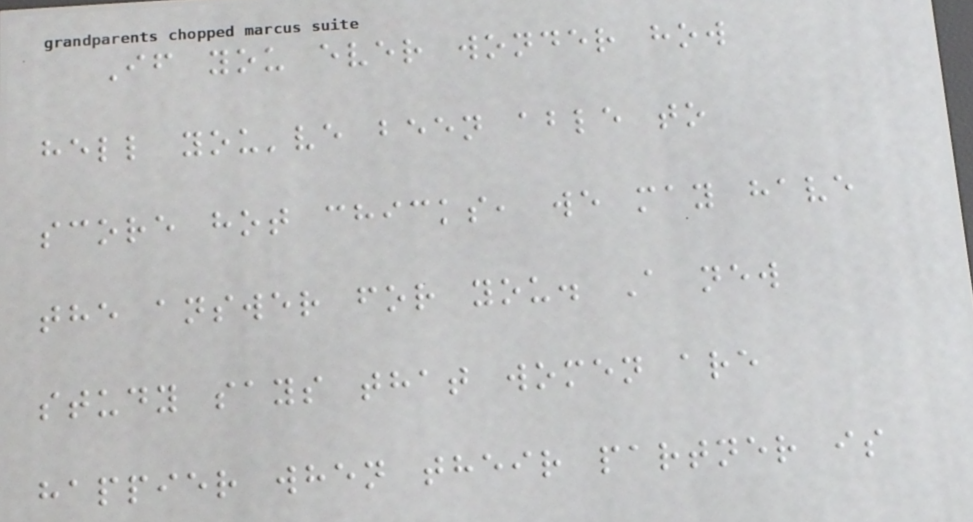If you ever wonder how
hell you've been able to
score hot chicks, we may have
the answer for you. A new
study says that women are
happier when their partner is
